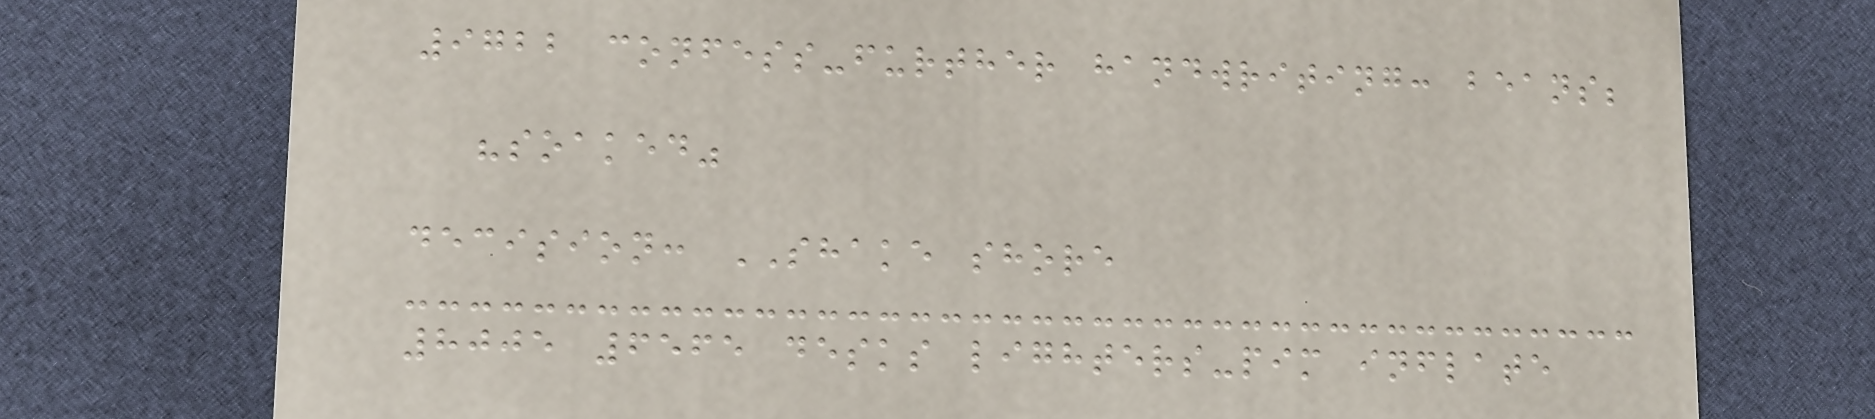9722 confess-further handwriting: beans;
"soaked"
decision: SHAKE shore
8005 6565 desks lighters-pim inflate
